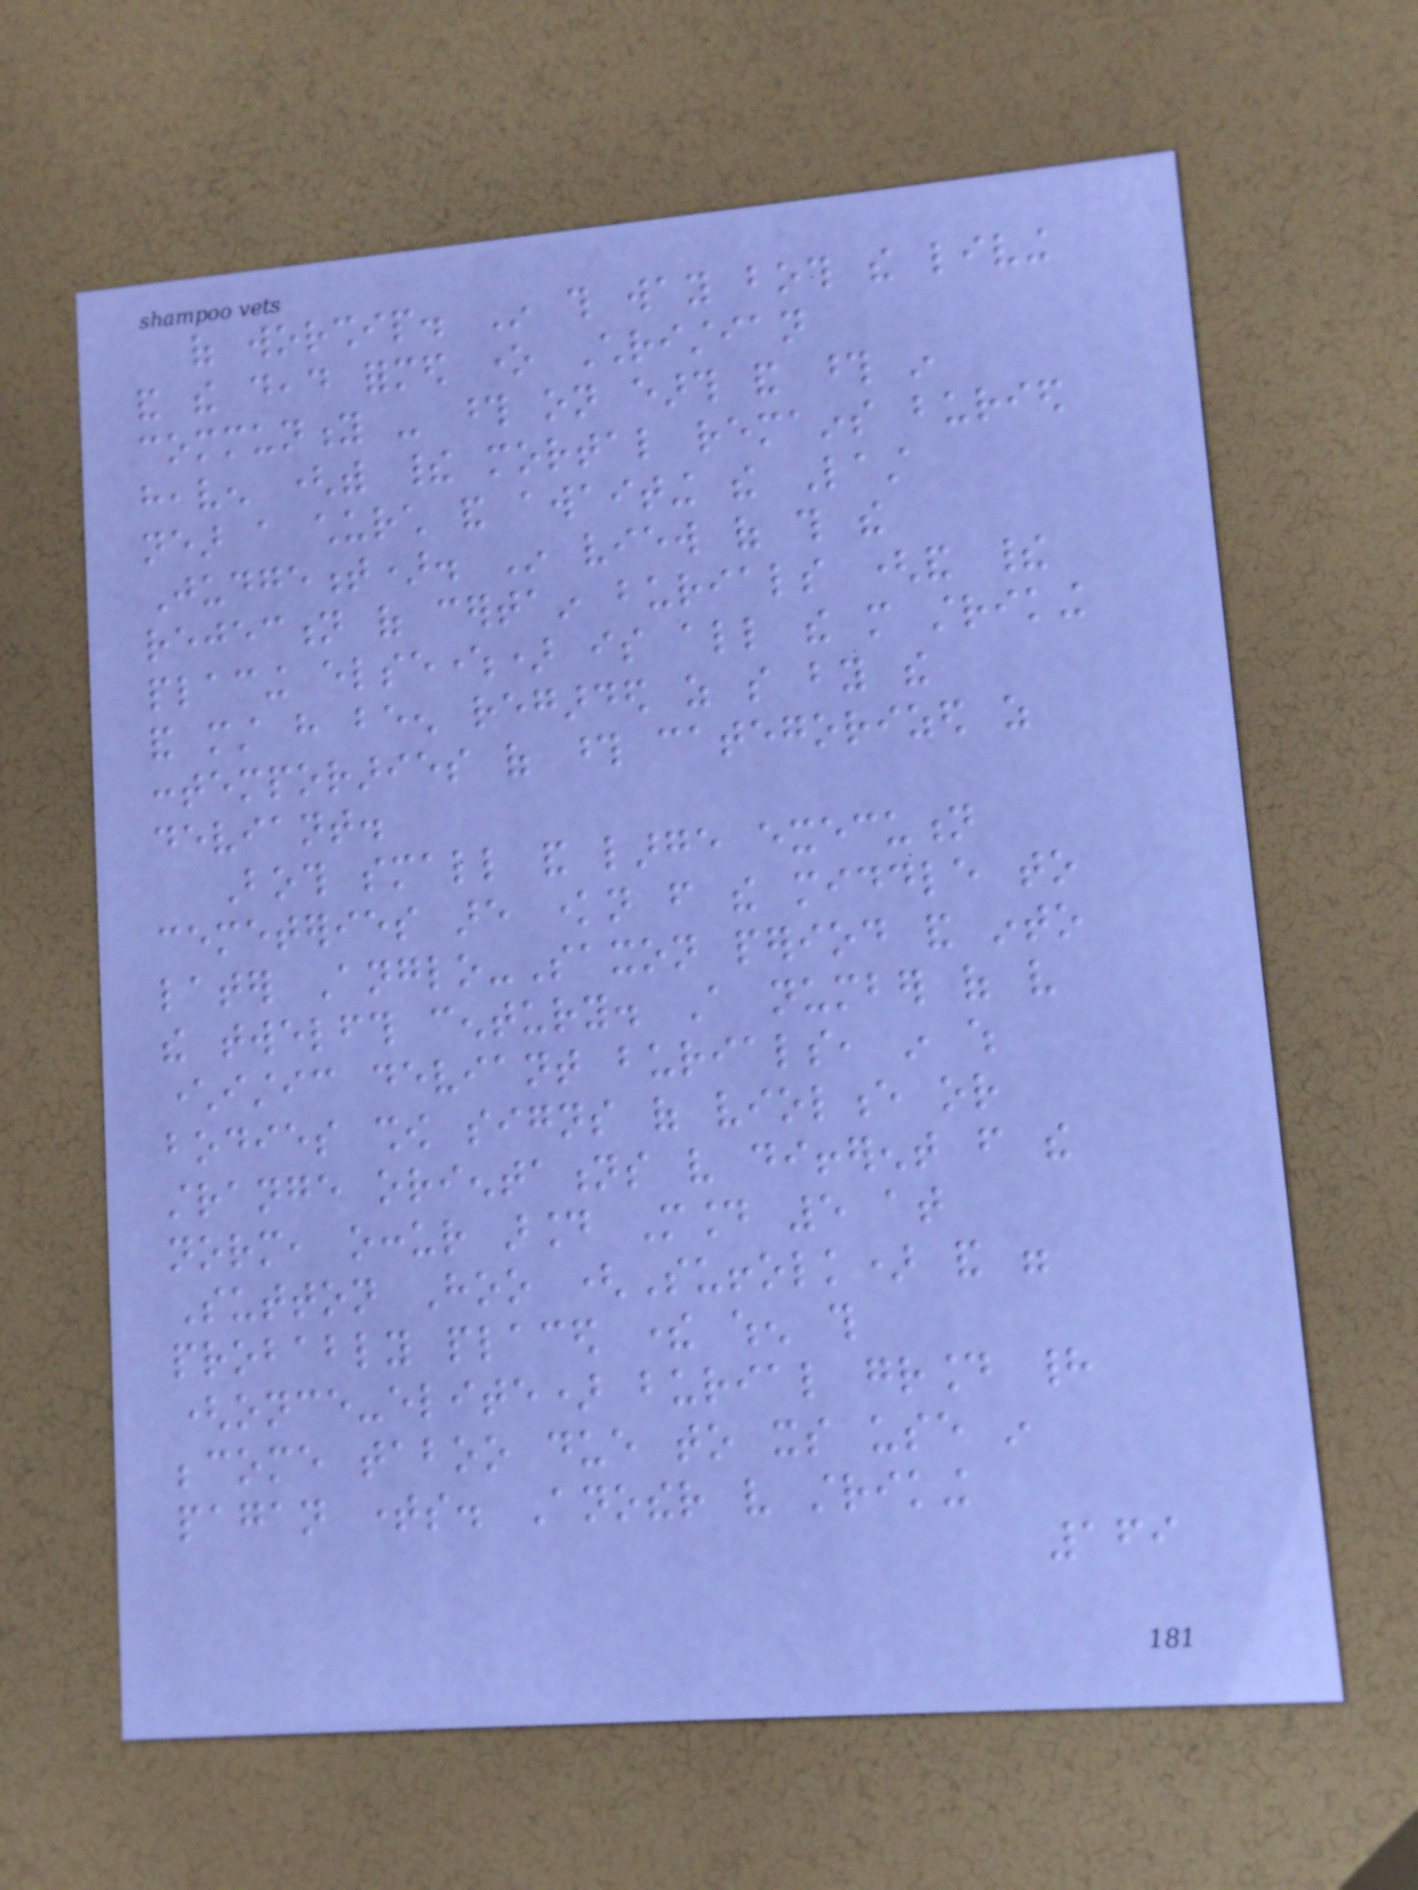of worship. In this way both the living
and the dead formed one Christian
community - those on earth and those in
heaven (with their mortal remains buried
near a church and awaiting the Last
Judgement). In view of this the
rejection of certain burials (and their
placing elsewhere) is all the more striking
and must have been regarded as so by the
contemporaries of those categorized as
deviant.
Both small and large execution
cemeteries are known from the middle to
later Anglo-Saxon period and into
the twelfth century. A number of very
characteristic deviant burials, in which
bodies show signs of violence or
strange orientations very different from the
norm, occur around Mound 5 at
Sutton Hoo (Suffolk) and were
probably placed there when this
(once-elite) burial ground had
become taboo due to its use in
pagan times. Another very striking
169
